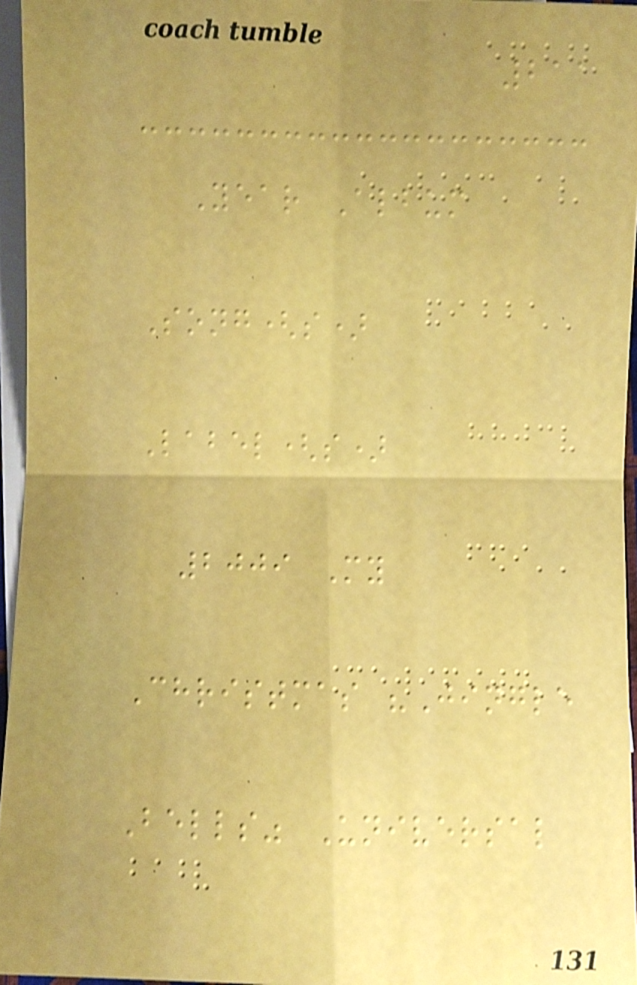211
Year Album
Song(s)
Label(s)
2009 My
Christmas "Jingle
Bells" Universal
